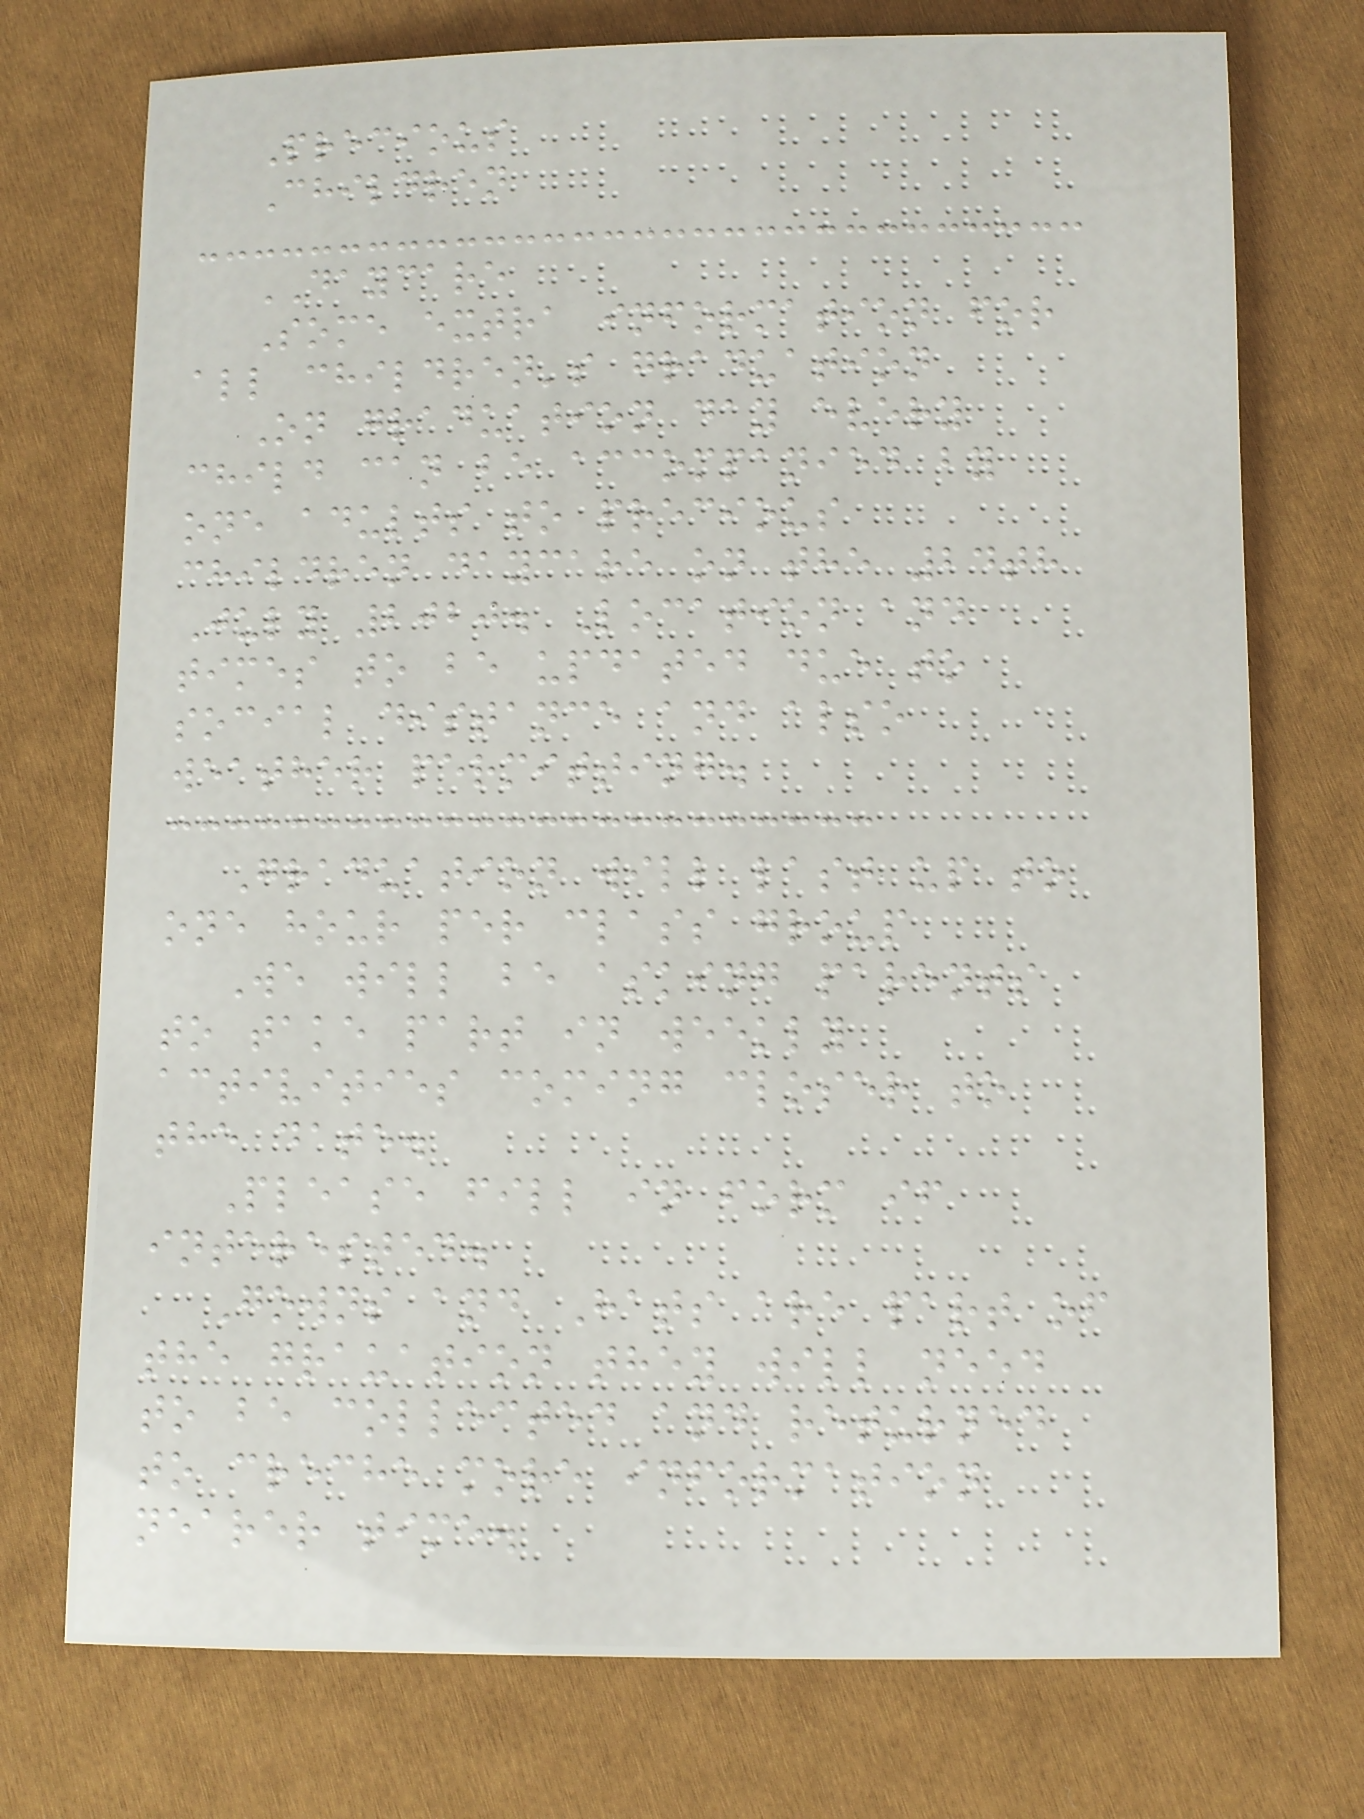Precious
Children
DAYCARE
Some extra information for
all children's graduation
On graduation day every
child can be accompanied by
one adults to precious
children daycare on the 24th
July 2020. Location and
times to be updated due to
social distance and also
weather permitting.
Graduation will last up to
one hour per class group
We will be asking parents
to take part in weekly
activities coming closer to
the date.
Please fill in form if
interested.
Gowns and Hats are part of
the grauation they will need
to be collected and returned
to creche more information
nearer time.
